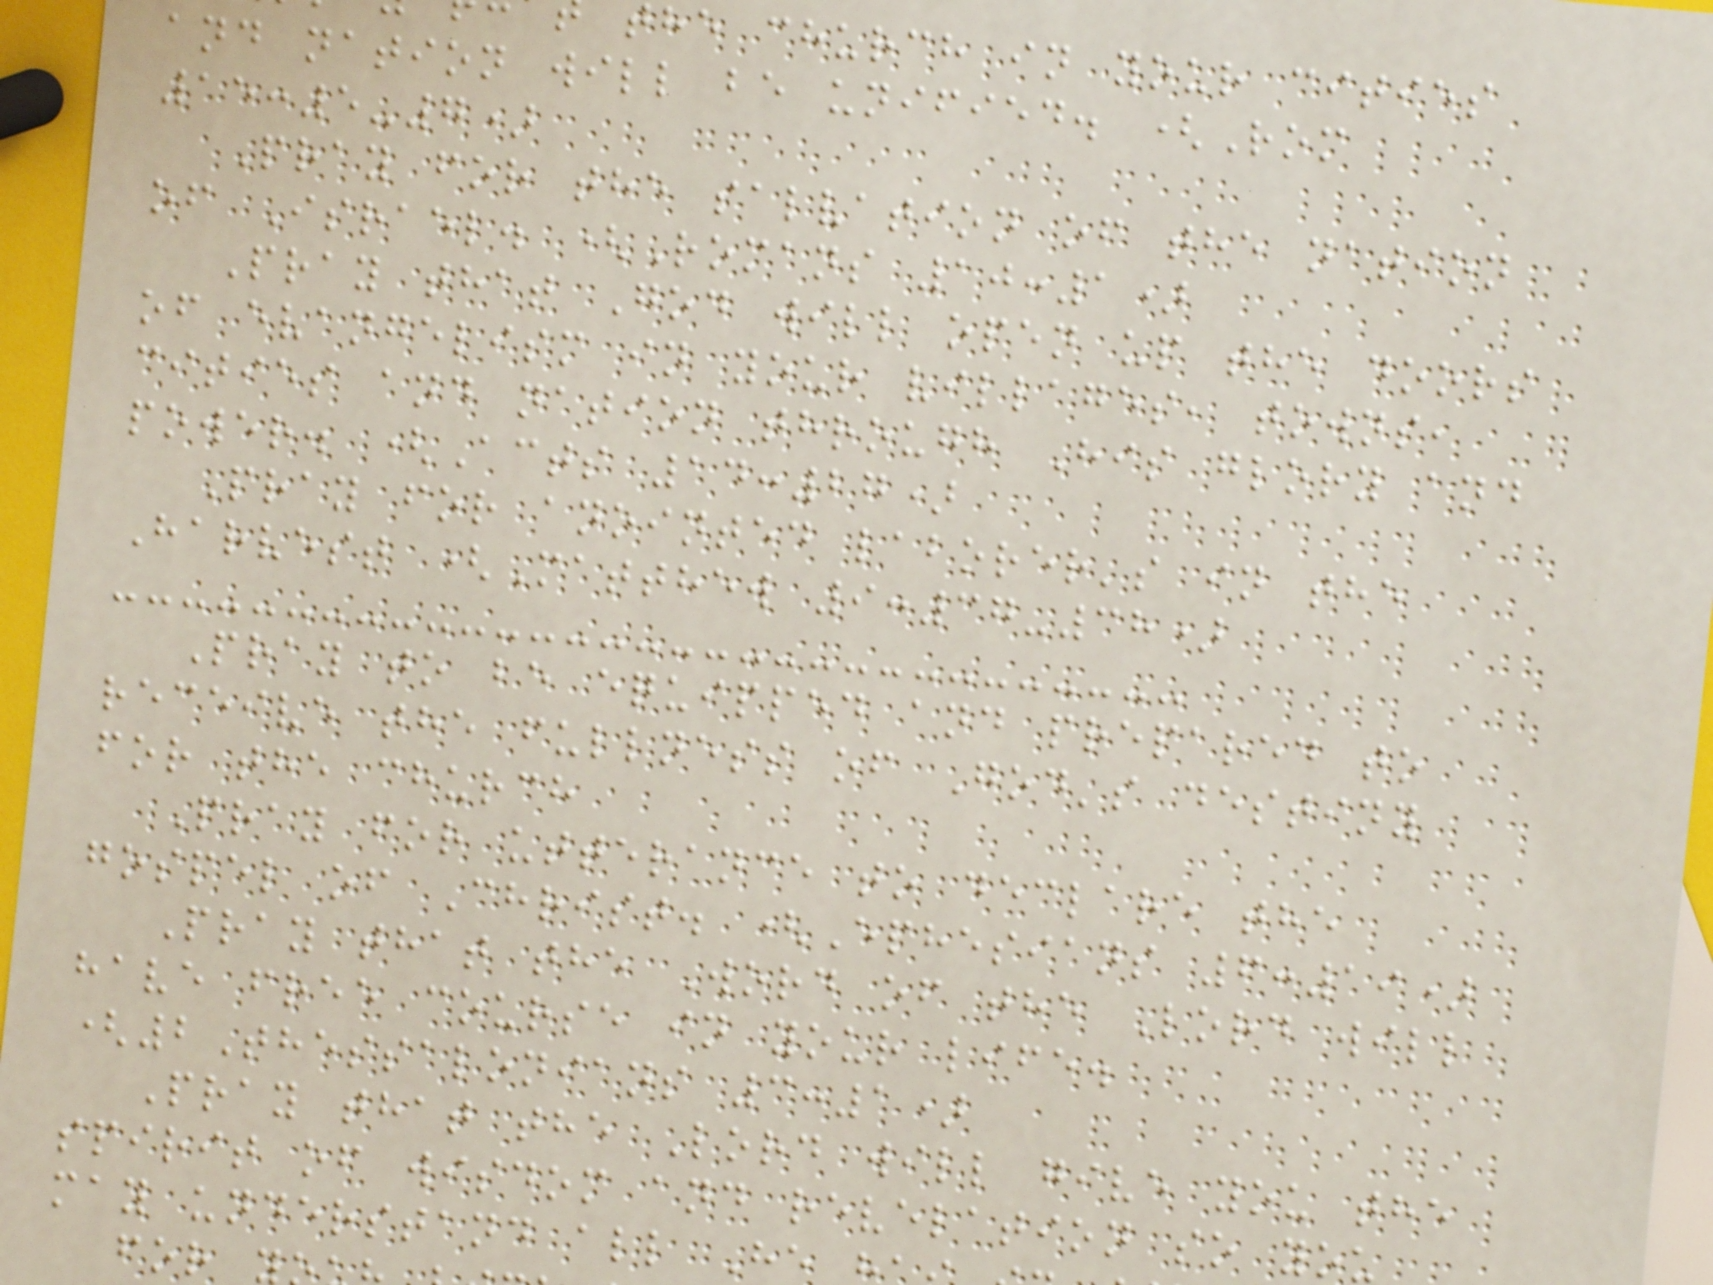the church in your cities
and nation will be unified. (Rom
15:5-7)
Pray for the salvation of the nation
of Israel. (Romans 10:1)
Pray that God will open up the doors
of evangelism in your villages, towns,
cities and nation through His glory and
power. (Acts 14:27)
Pray for anointed laborer's in the
Harvest (Matthew 9:37-38)
Pray to be equipped and prepared to
receive the fullness of God's destiny
for the church
Pray for utterance to declare the
gospel of Christ. (Ephesians 6:19)
Pray that the Word of the Lord will
have free course in your life.
(2Thessalonians 3:1)
Pray that the Lord will give you the
spirit of wisdom and revelation so you
may understand all He
